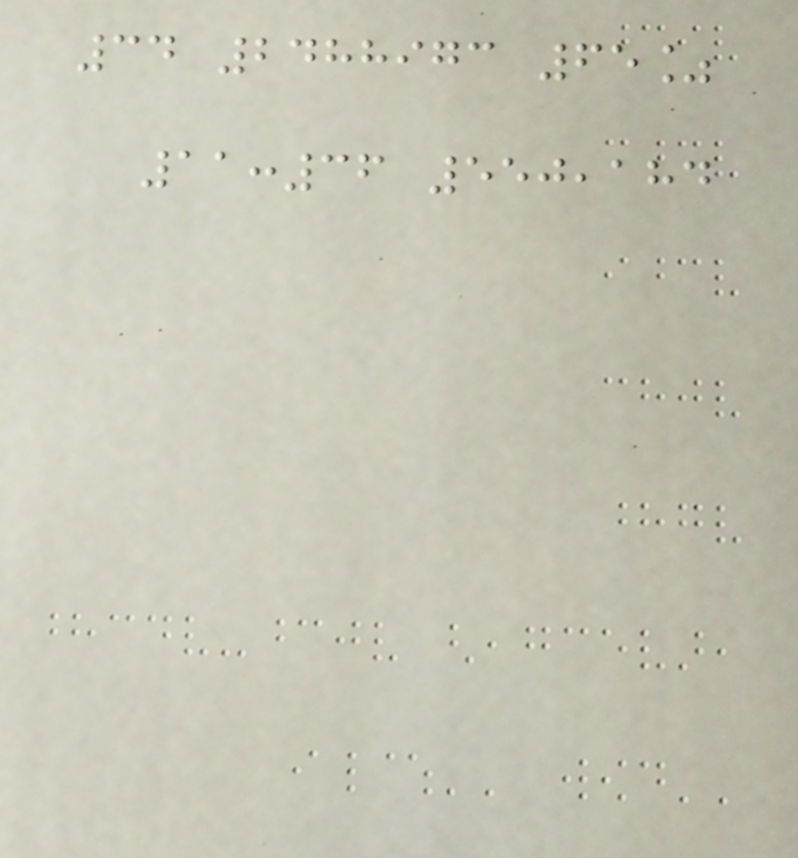34 2488973 65%
11:36 550,184
